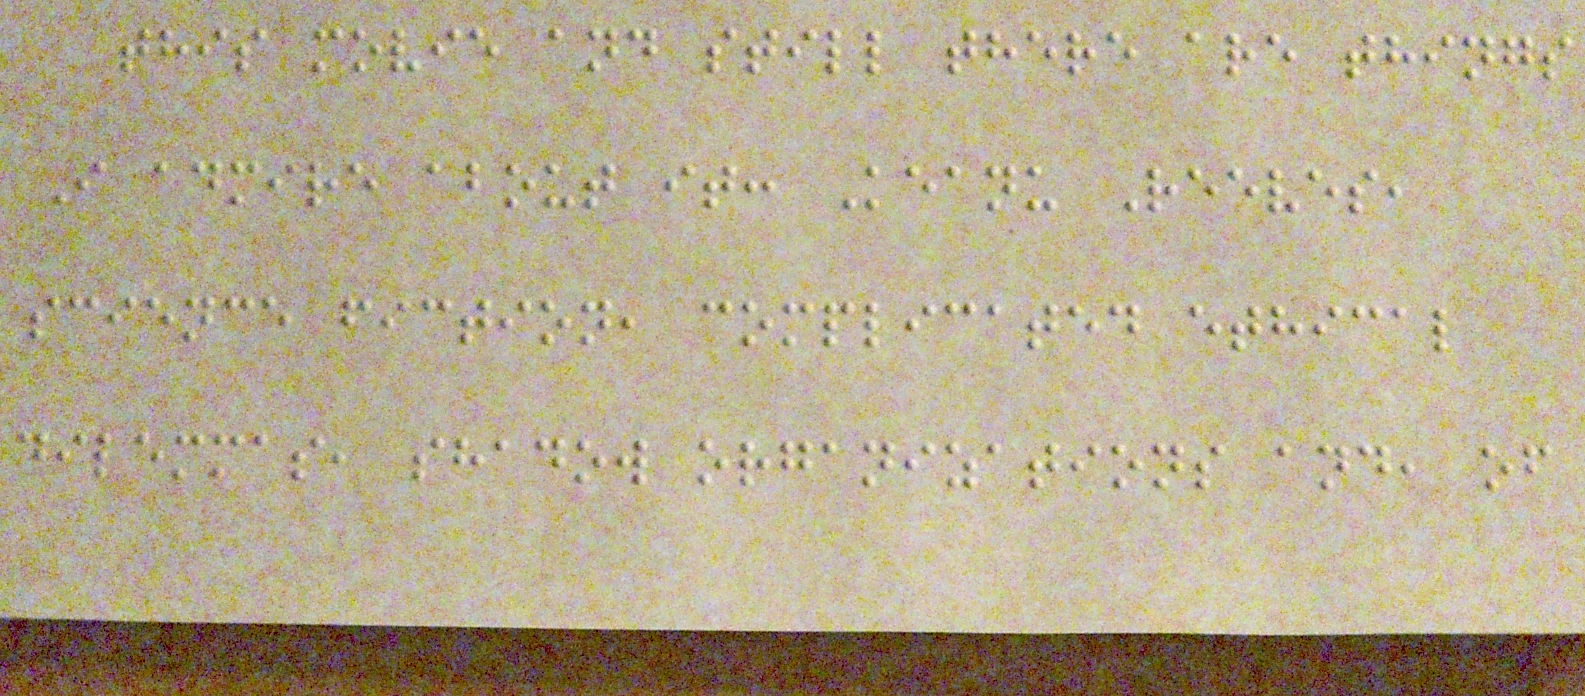this movie and still there are things
I admire about it: Keanu Reeves,
science fiction, complicated ethical
dilemmas, shadow organizations and, of
